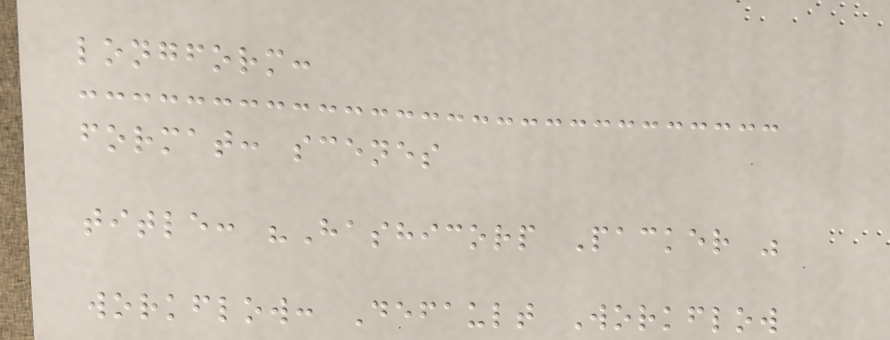longform:
format: scenes
title: "Hashicorp Packer "
workflow: Default Workflow
